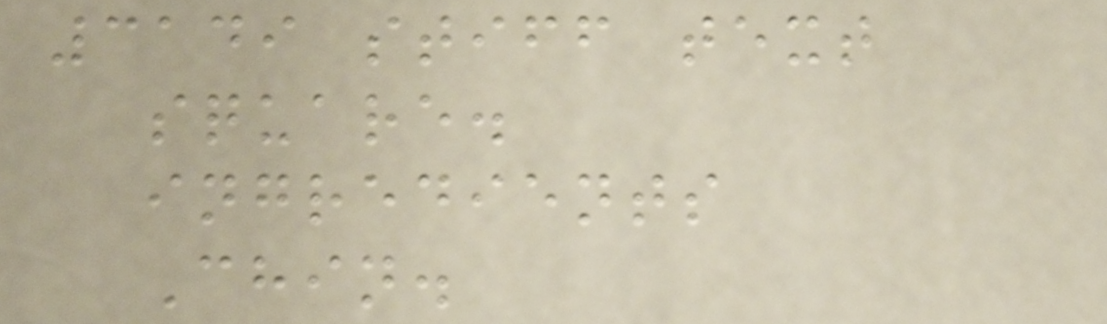3149 stiff text
square.
ingredients
Chin.
